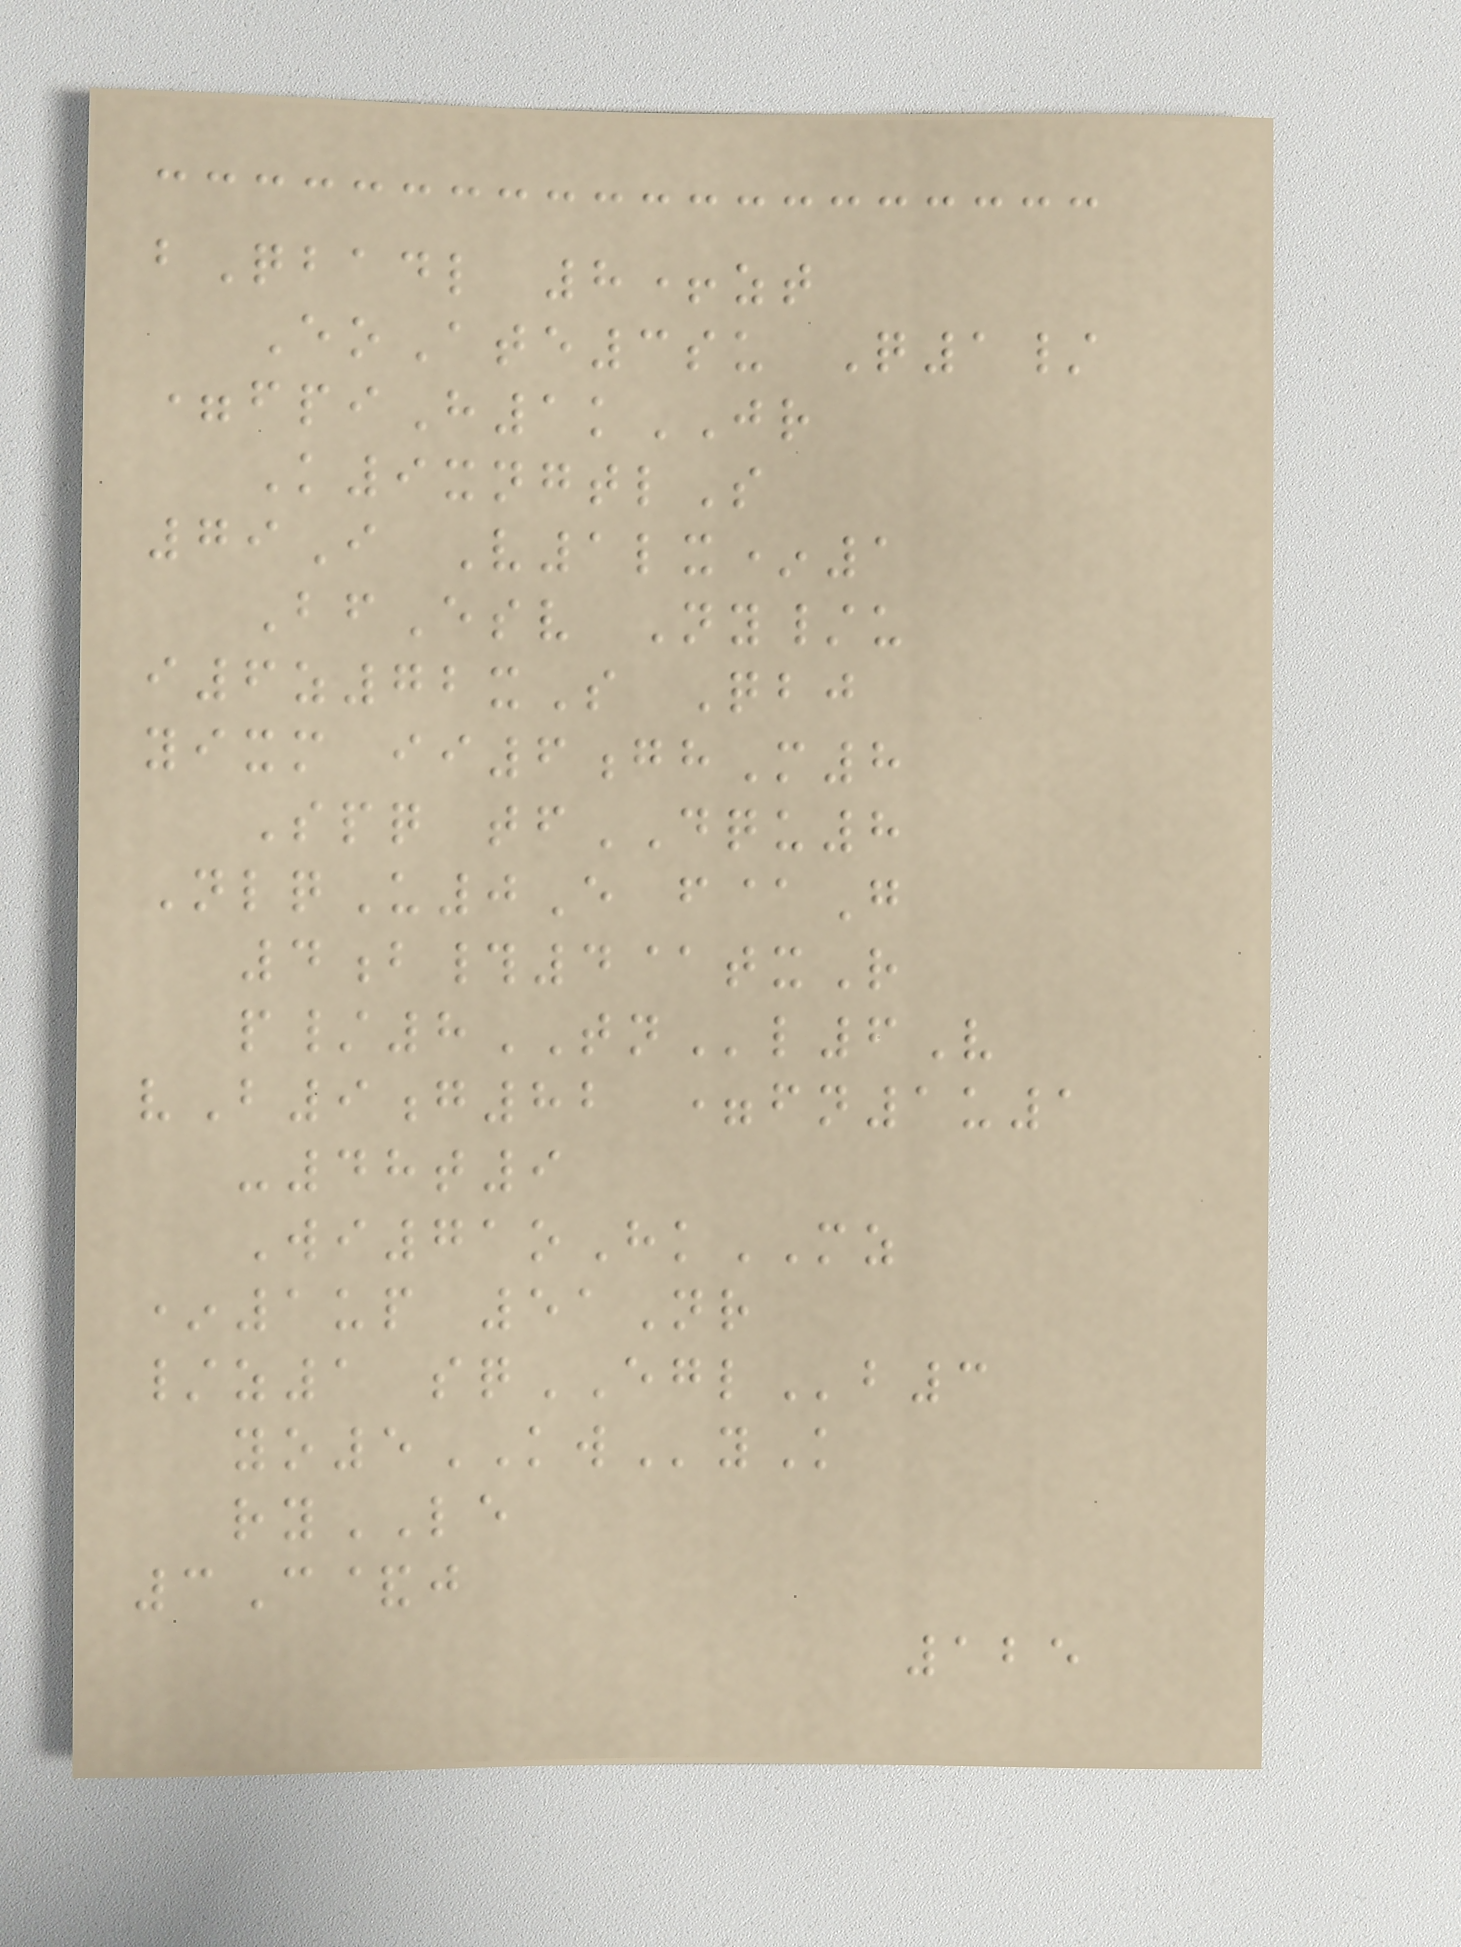bQbadl 8+zt
EoAte3su Q1/
=fpiH1kJR
K9xngtlS
79I V1lx*1
BfEsv Ny/u
i6z72xS Qbj
yixm ii6ghM8
Spq tfDQU8
NlqU0E f@G
4b#4@txR
p/8TNl6V
vB9g82 =fn1u1
-48t9
Wi71oHkMZ
*1up 51Nr
/z1 sqEGLb3
yo5KWyK
ryLE
3C&j
125
